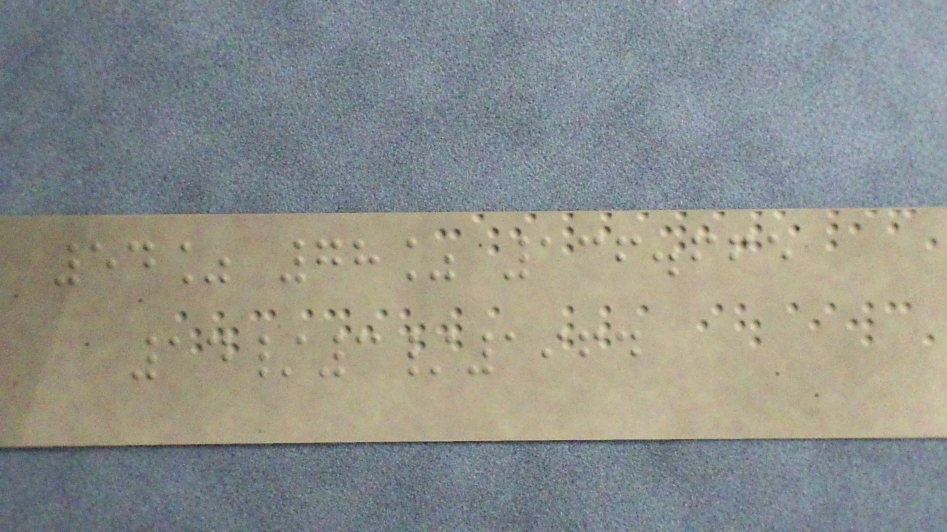54% 78% 136.665
14/3/1964
